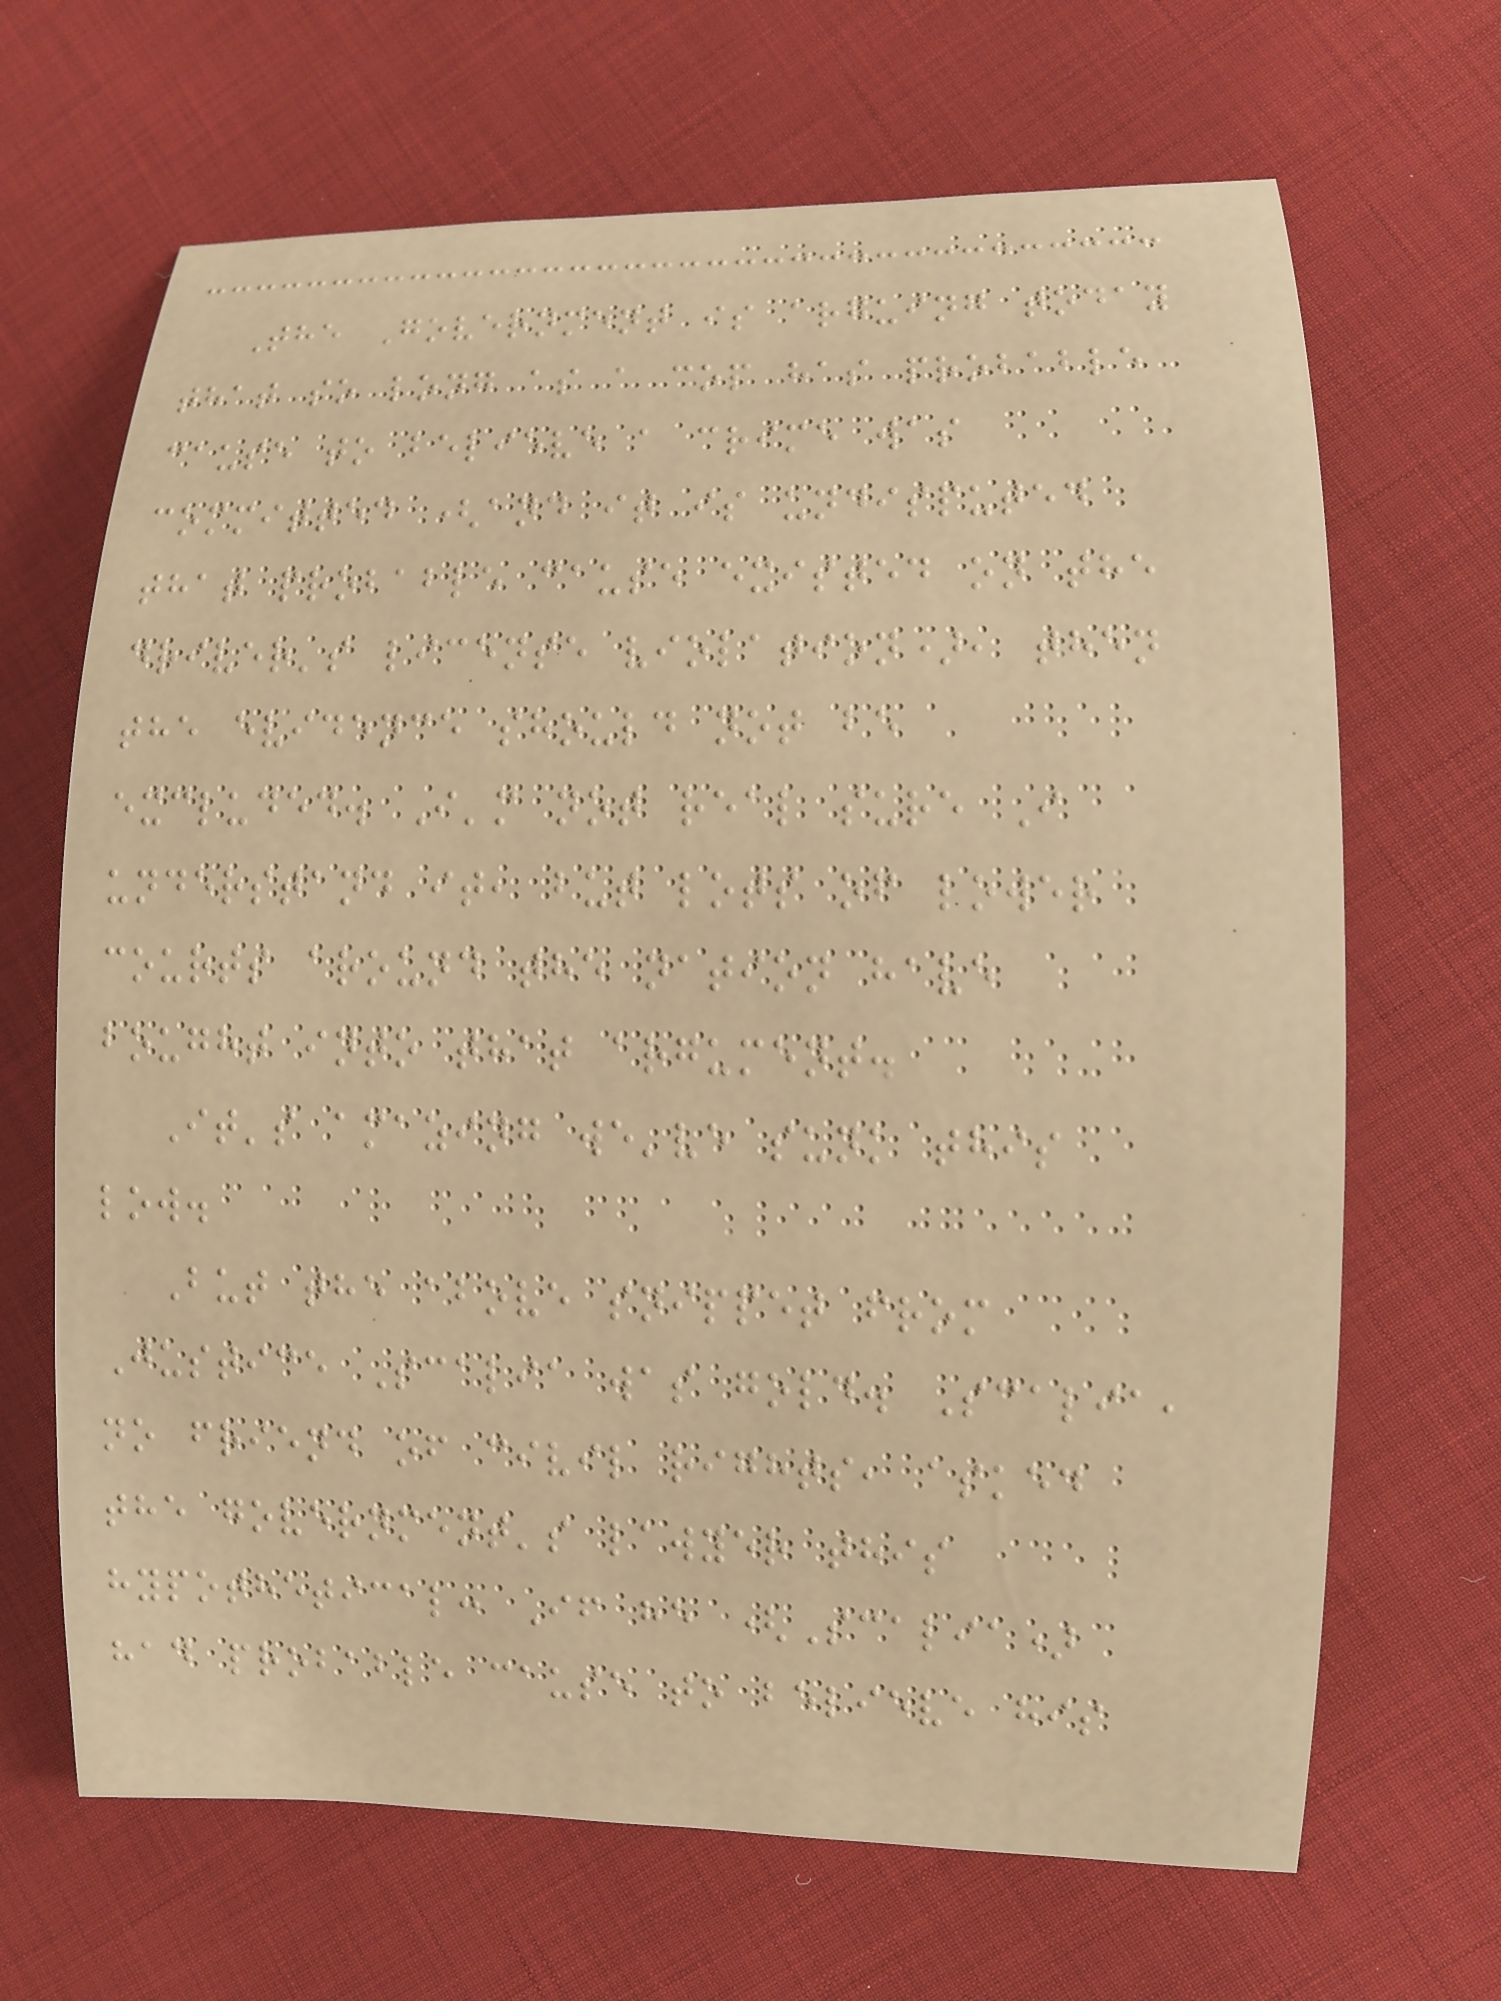The Government is arguing today
that so long as a cop has probable
cause to believe a crime was
committed (and it is undisputed
that probable cause existed on the
driver's license violation), then
the evidence should not be
excluded. I'm not real sure I
understand it, but lots of lower
courts around the nation have
bought into that argument.
It's amazing we've sunk this
low.
But the above snippet from
Justice Scalia was gold. Scalia,
no friend of civil rights, asked
the government's lawyer this
hypothetical: If he (Scalia)
had probable cause to believe his
